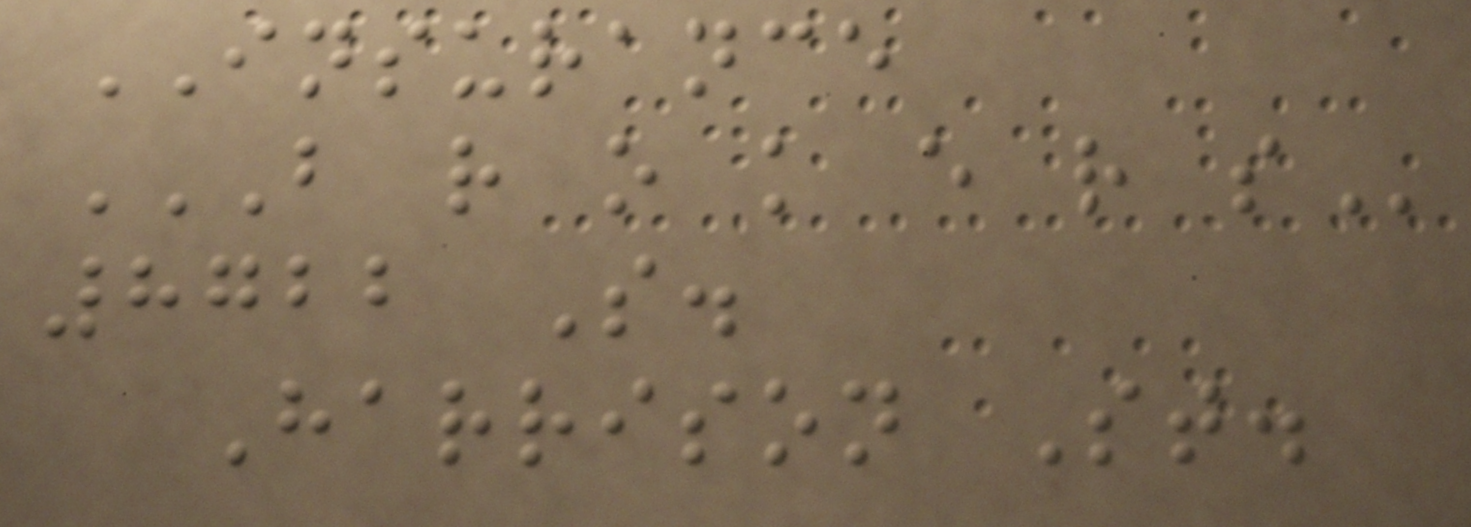INSURANCE
B R O K E R S
8722 S.
Harrison St.
